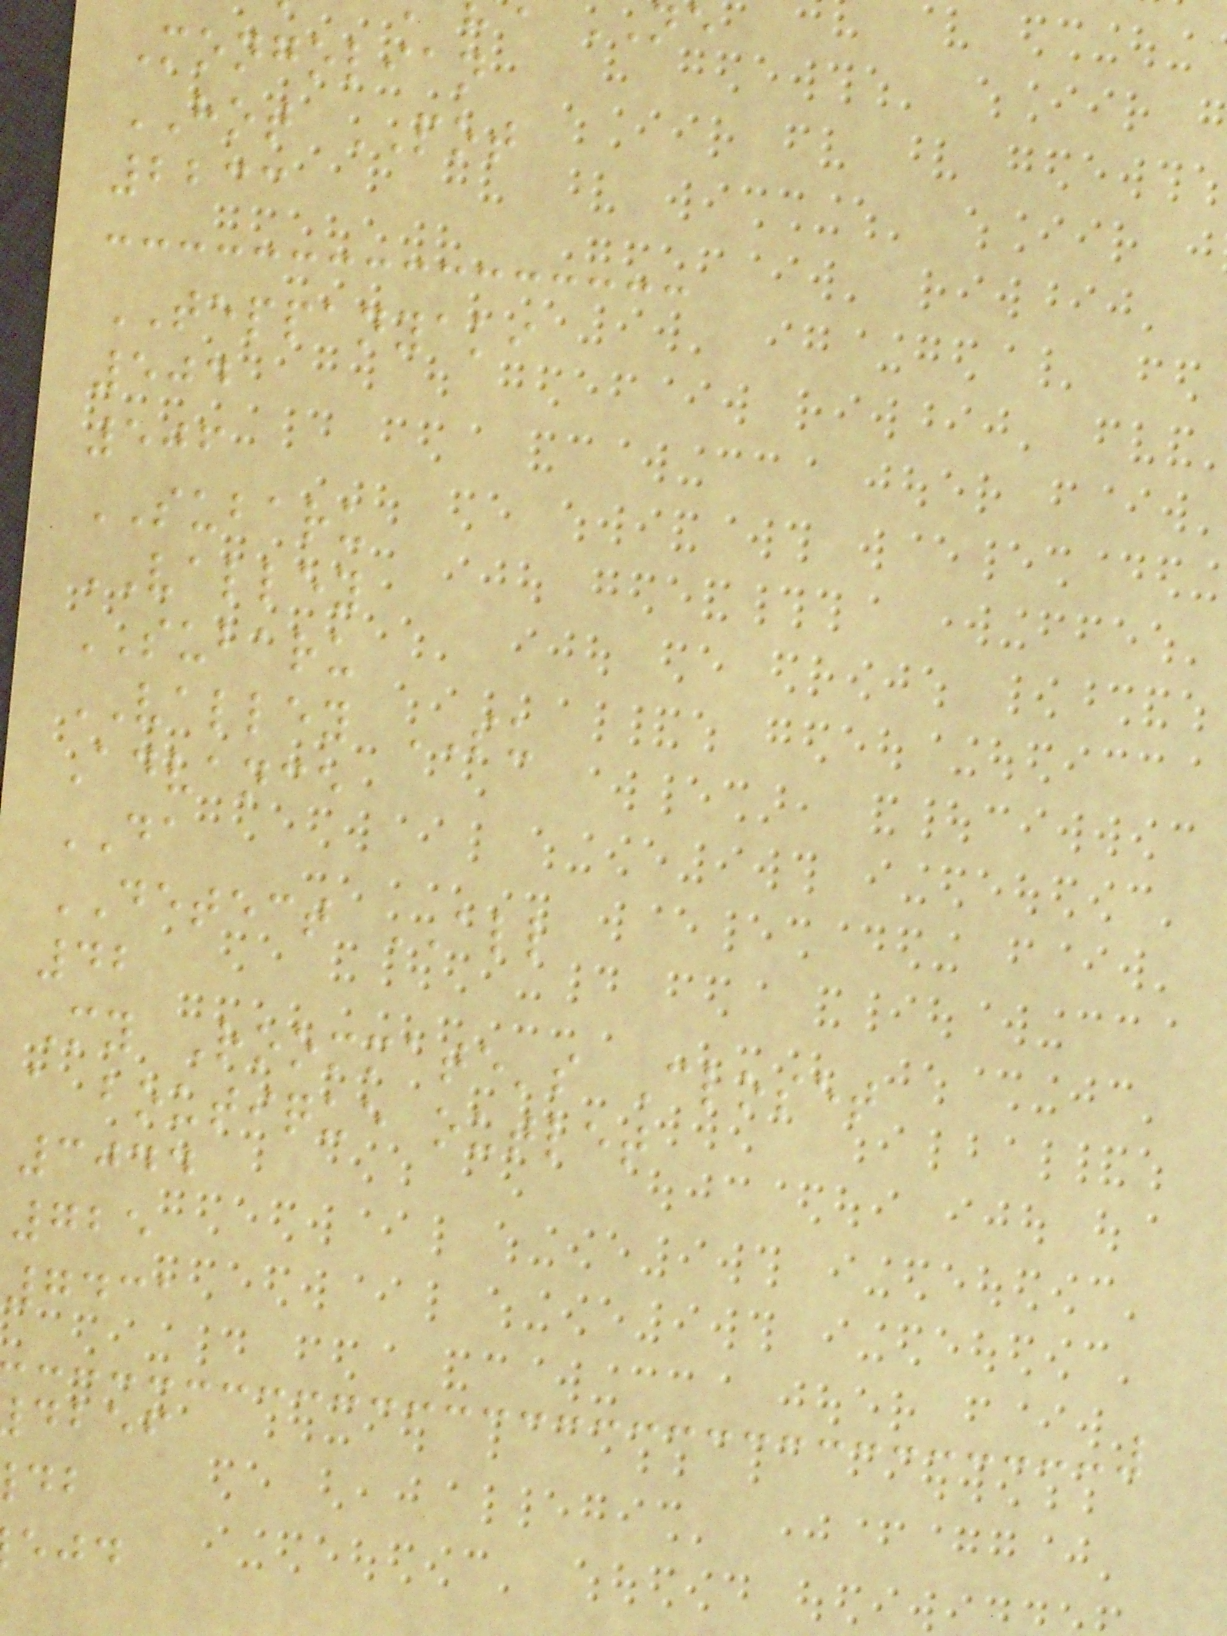Mongolian
HOT POT
2233
TEPPANYAKI
504
506
SUBARU
VALLEY
SUBARU
VALLEY SU
Advance
DA
DETECT ALL
42
My Roommate's Closet
a boutique outlet
3044
725
7431
dbef
